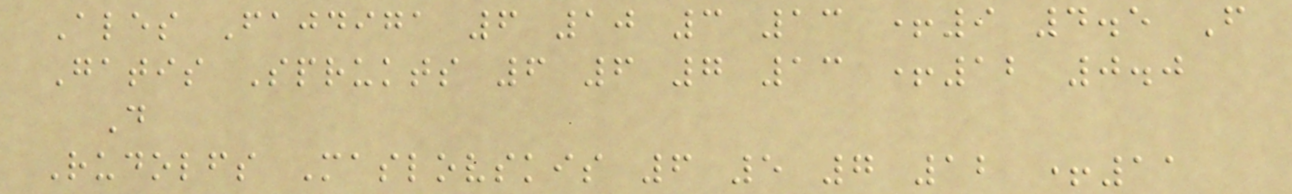Ales Fajdiga 6 10 3 13 +9 4.5 F
Gatis Sprukts 6 6 7 13 +12 0.0
D
Rudolfs Maslovskis 6 5 7 12 +11
